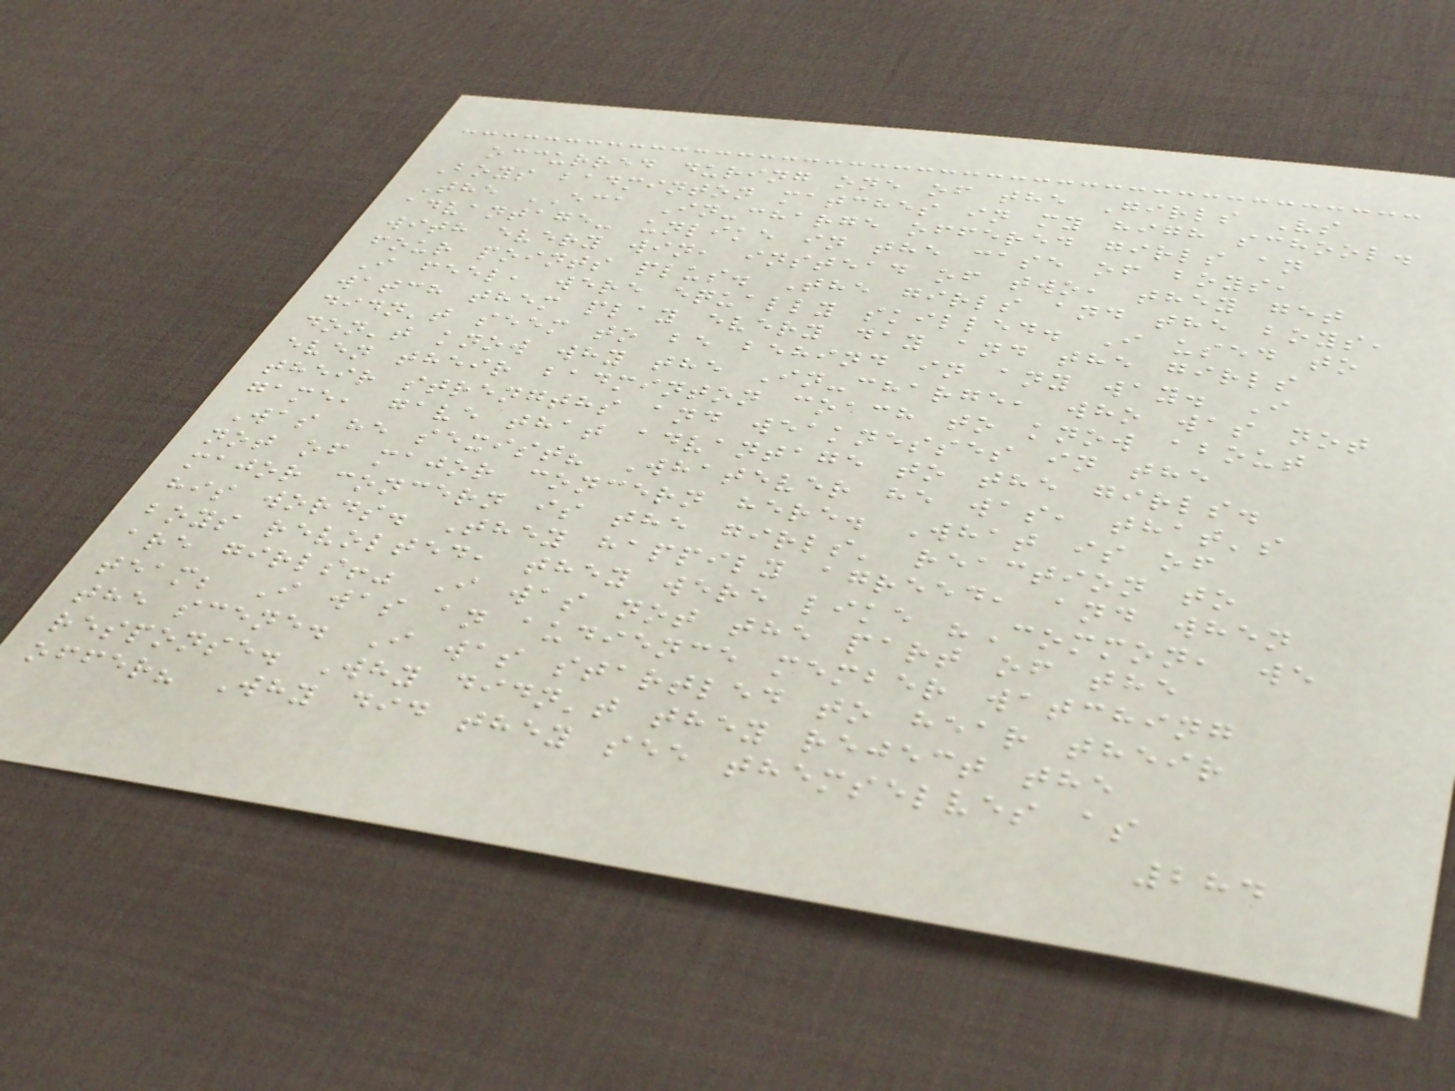occurred during one of the Girls Vs
Boys badminton matches in my high school.
The ECA In-charge offered girls an
advantage- unlike in the case of boys,
with every win, instead of two, they get
four points plus. The girls and the boys,
I feel, were equally skilled. I used to
watch them play every day and the girls
didn't seem to be behind in any way. I
don't know why the In-charge, who was not
even their badminton coach to know about
their strengths and weaknesses in the
game, gave that advantage to the girls.
Was he sexist? Whatever he was, that's
not of major concern here. What is of
major concern is the girls' reaction to
his words. They happily agreed, and when
boys revolted, they were like "Common, we
are girls!" I was not the part of the
team; I was an audience member watching
the scene. I was startled to hear their
response. Why didn't they reject the
offer? Why did they see themselves as
284
